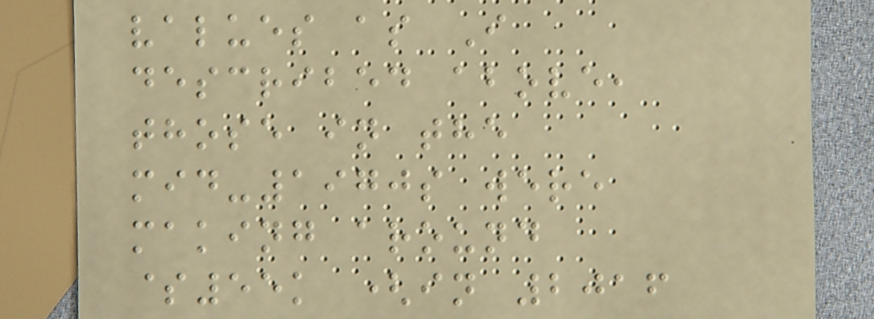values as I
described above,
those in the
mid-1970s were
making around
$55k (in 2016
